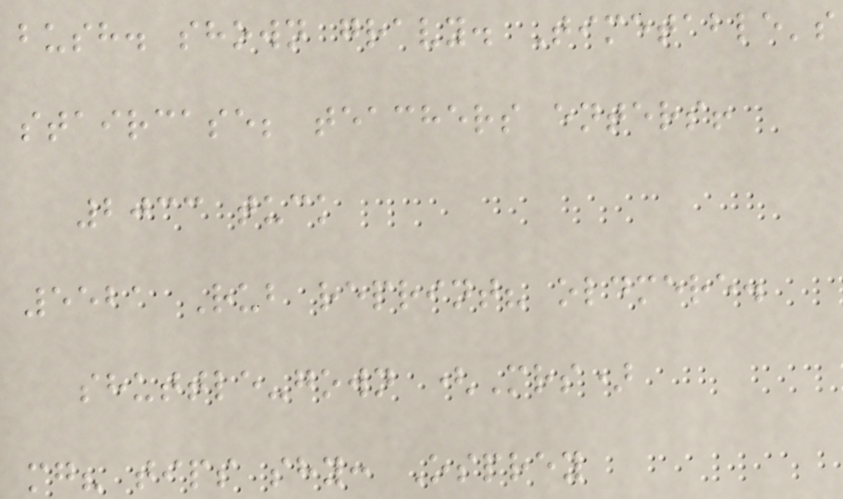bush. shown gravy. Timetable's
staircase; teachers enters!
2033 tuck
5521 Rub reprint? oldmere.
shuttle-gown (Mrs)
mg? tips shy: Osprey
